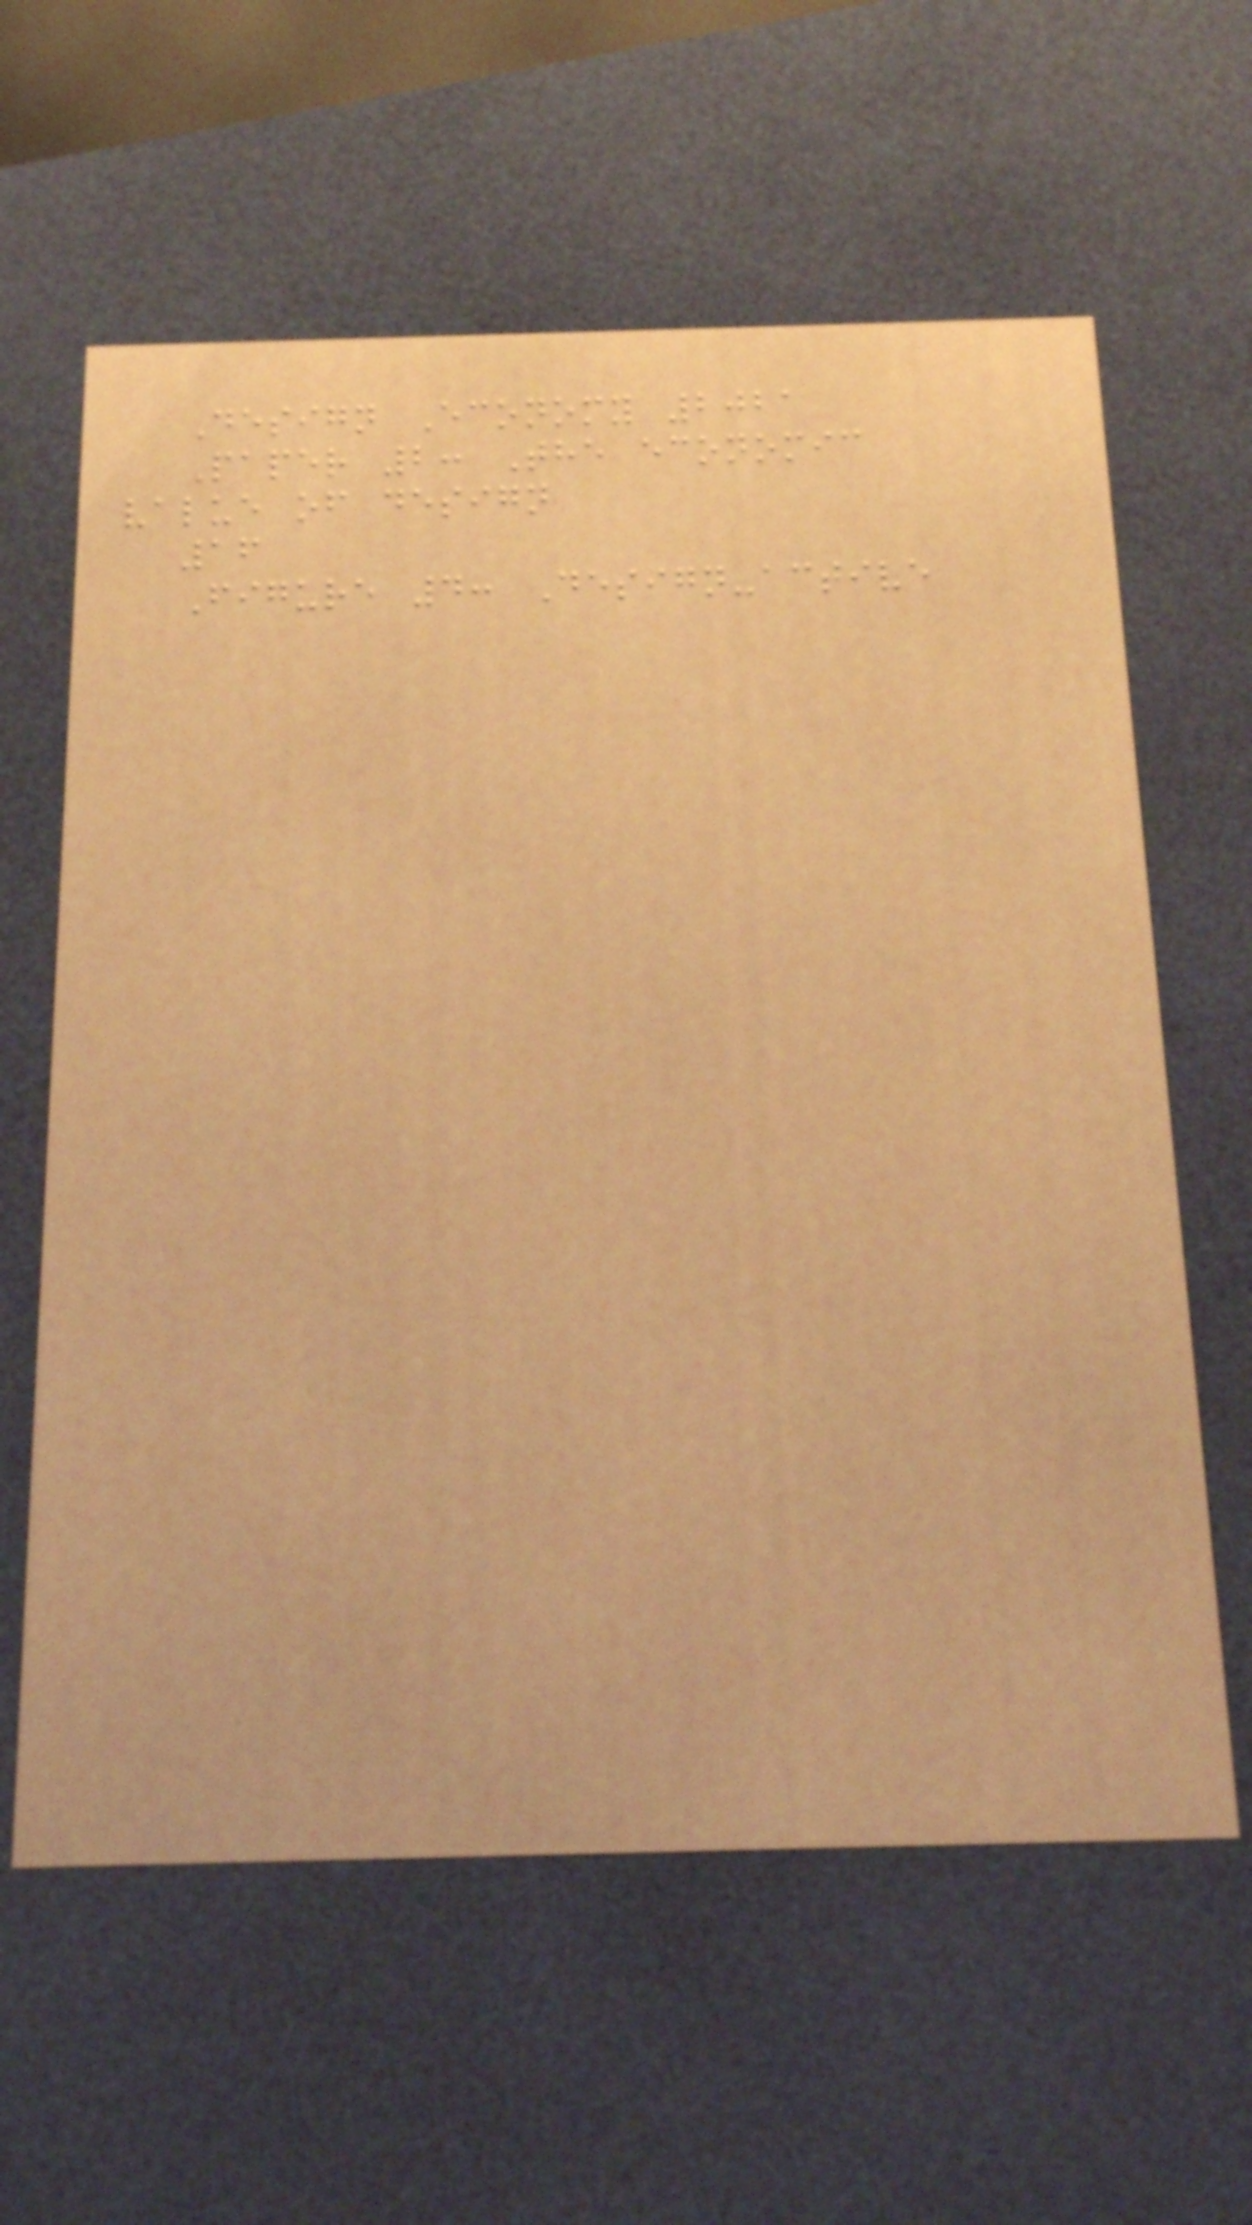Design Economy 2021
Paper 2: The economic
value of design
16
Figure 4: Design-active
